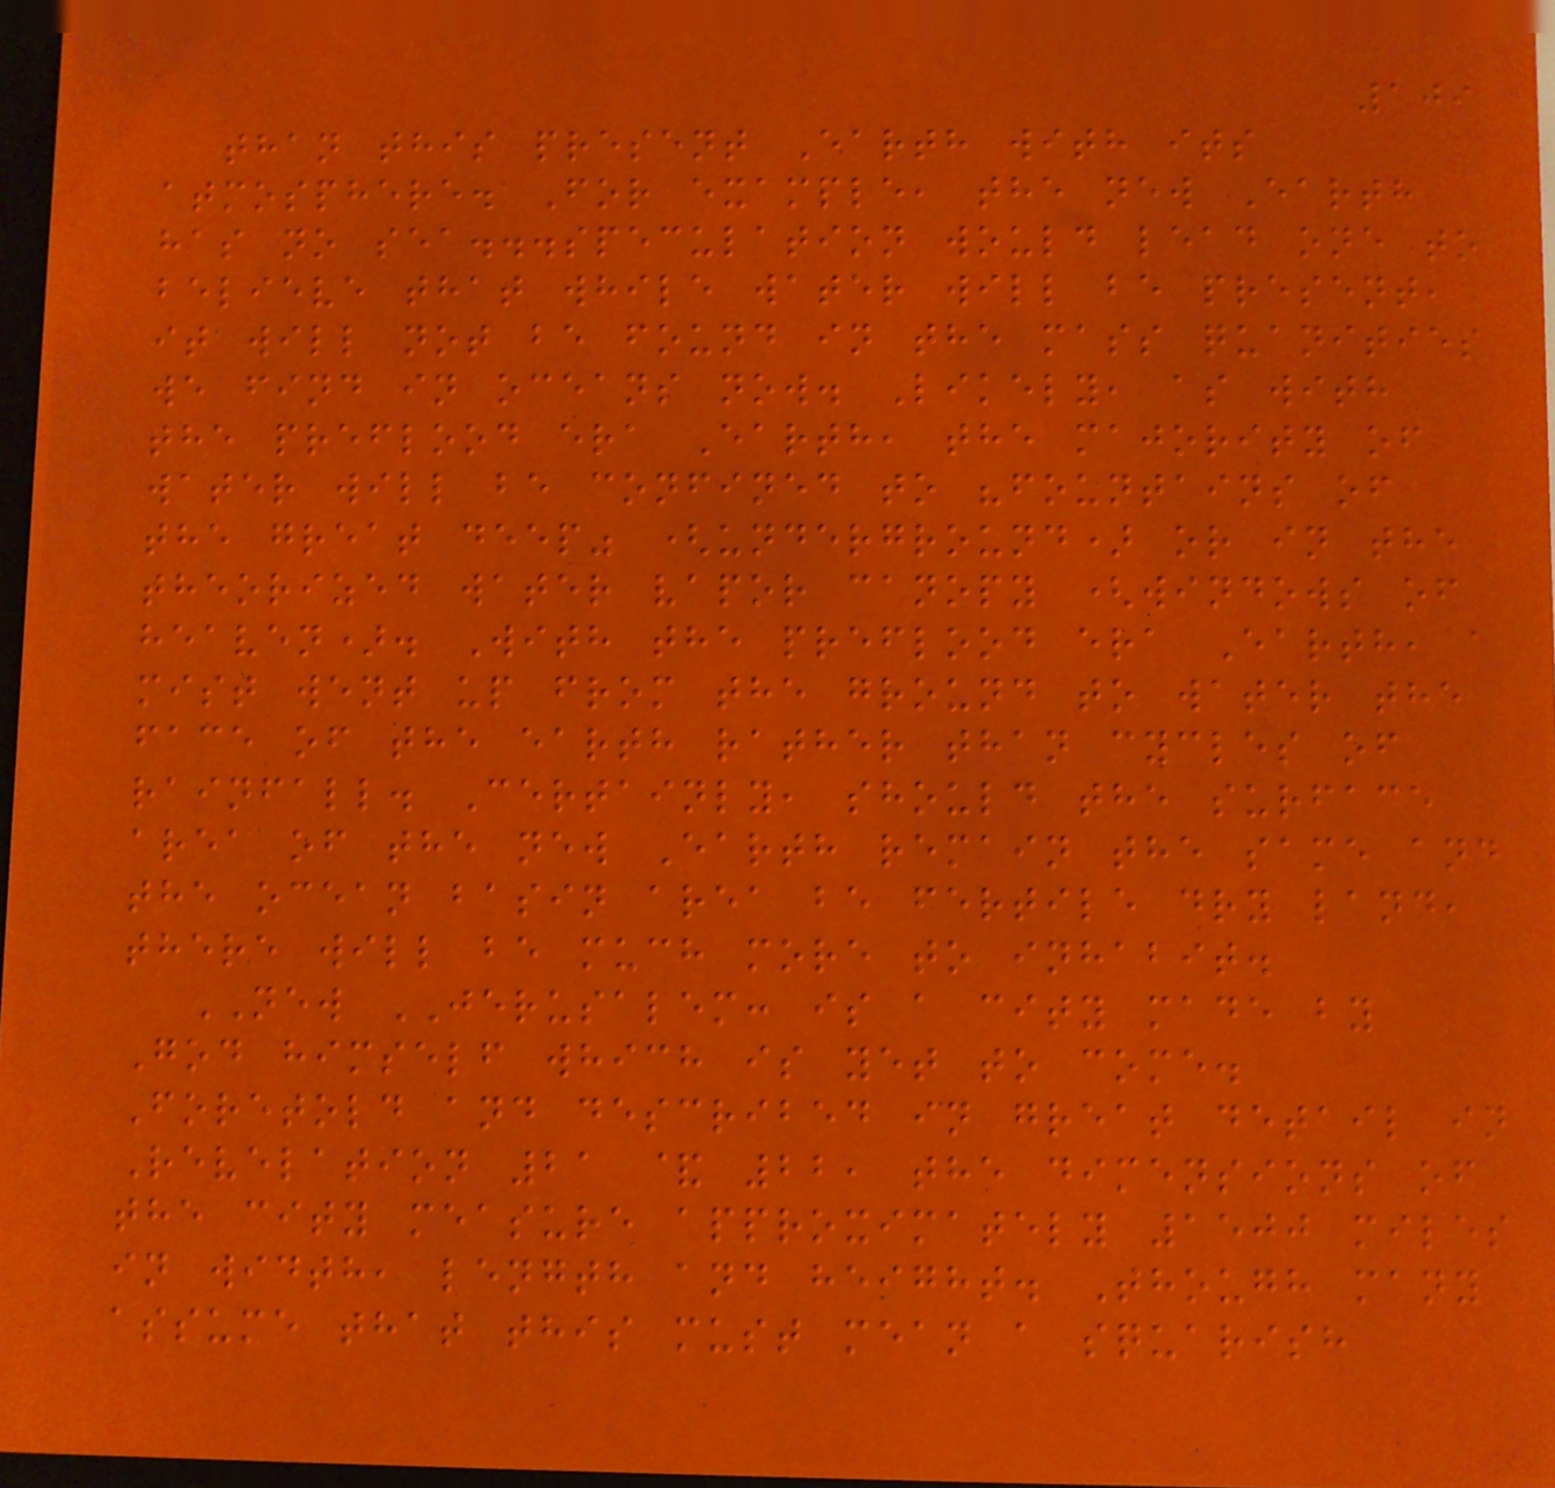109
than this present Earth with its
atmosphere. For example, the new Earth
has no sea...speculation would lead one to
believe that while water will be present,
it will not be found in the mass quanities
we find in oceans now. Likely, as with
the preflood era Earth, the majority of
water will be confined to "fountains of
the great deep" (underground) or in the
theorized water vapor canopy (windows of
heaven). With the preflood era Earth, a
mist went up from the ground to water the
face of the earth rather than cycles of
rainfall. Certainly, should the surface
area of the new Earth remain the same and
the ocean basin area be fertile dry land,
there will be much more to inhabit.
NEW JERUSALEM: is a city made by
God himself which is yet to come.
Foretold and described in great detail in
Revelation 21 & 22, the dimensions of
the city measure approximately 1500 miles
in width, length and height. Though many
assume that this must mean a squarish
